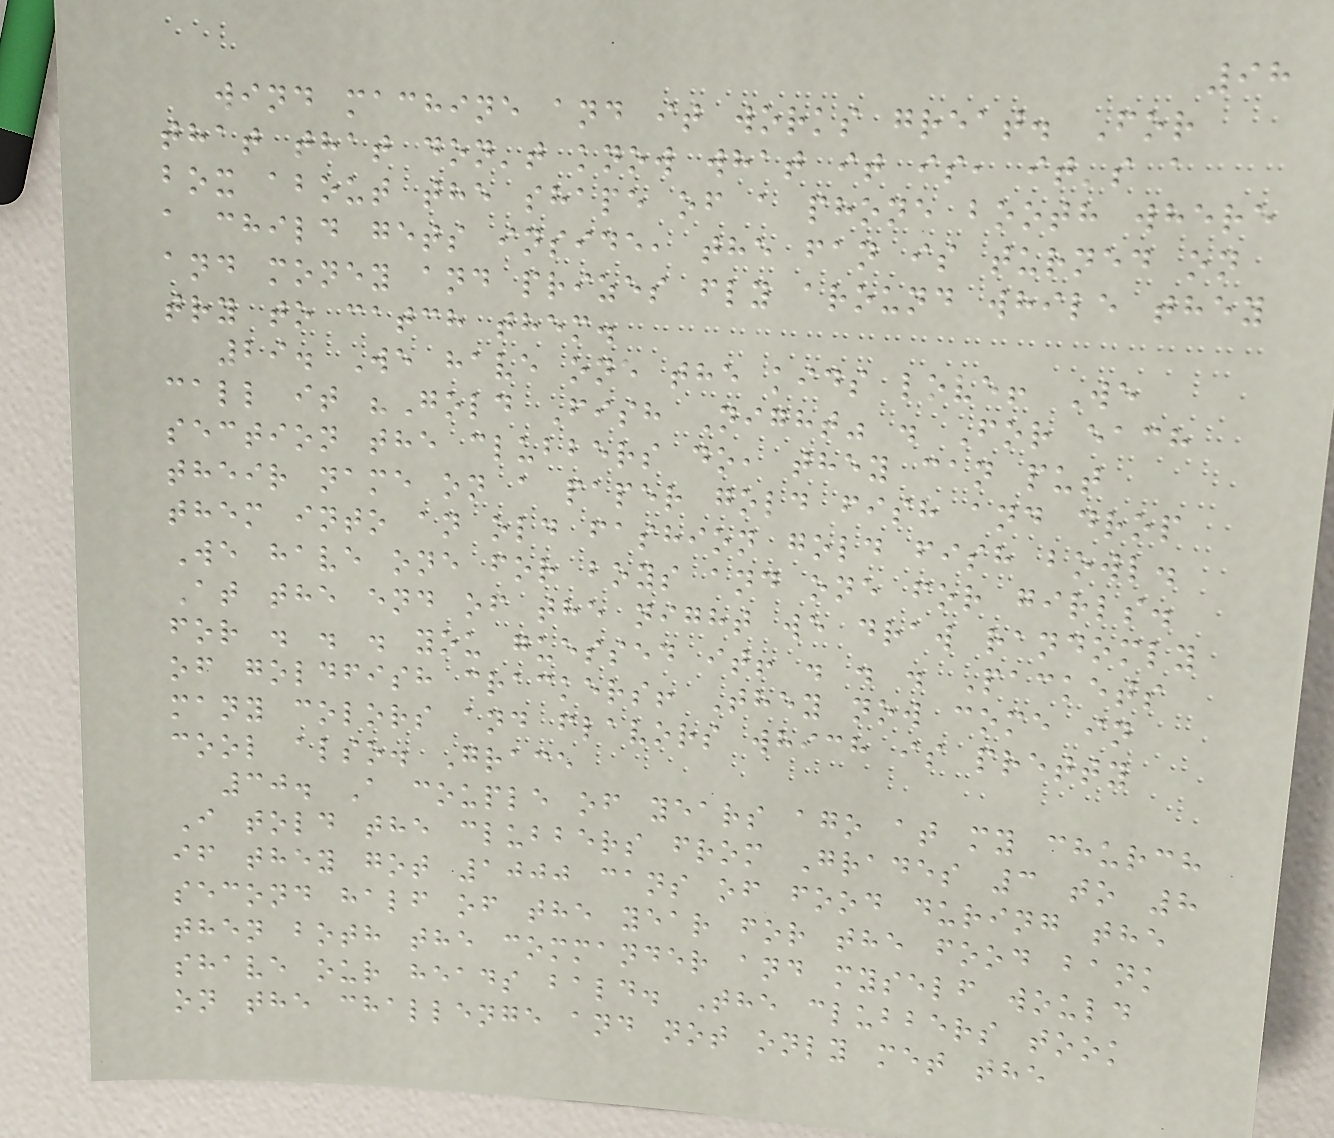98
wind machine and it works great. For
that that don't know what it is, it's a
box about the shape of a phone booth where
a child gets inside, the fan is turned on
and money and prizes fly around while they
try to catch them.
29. We have one the kids love! We
call it "Gold Fish Night" . For each
section the clubbers do, they can put
their name on a paper gold fish and drop
them into an old fashion gold fish bowl.
We have one for boys and one for girls.
At the end of the night we draw randomly
for . . . you guessed it! . . . Packets
of goldfish crackers! They now come in
many colors and flavors which is pretty
cool also. Grace
30. A couple of years ago at my church
I told the clubbers from Grades 3 to 8
if they got 1000 cans of food during the
second half of the year for the food bank
then both the commander and myself would
shave our heads bald. The clubbers took
on the challenge and not only met the
